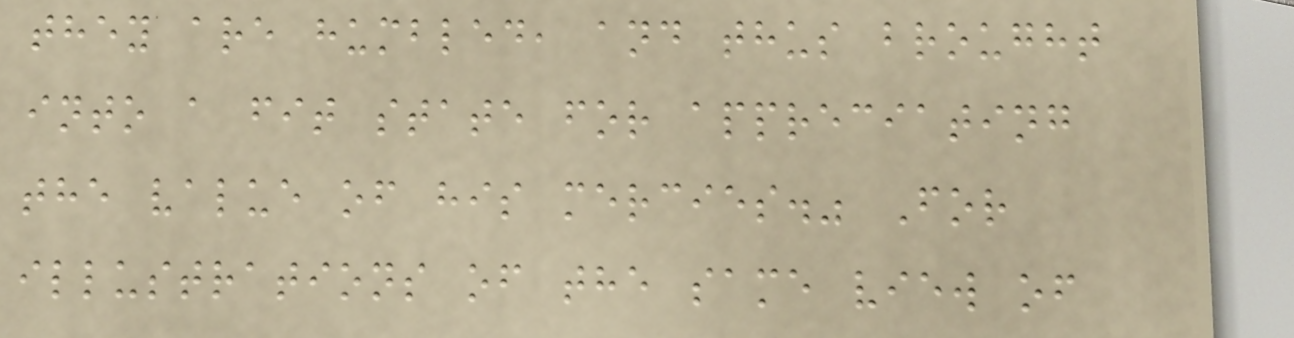they are humbled, and thus brought
into a fit state for appreciating
the value of his mercies." For
illustrations of the same view of
